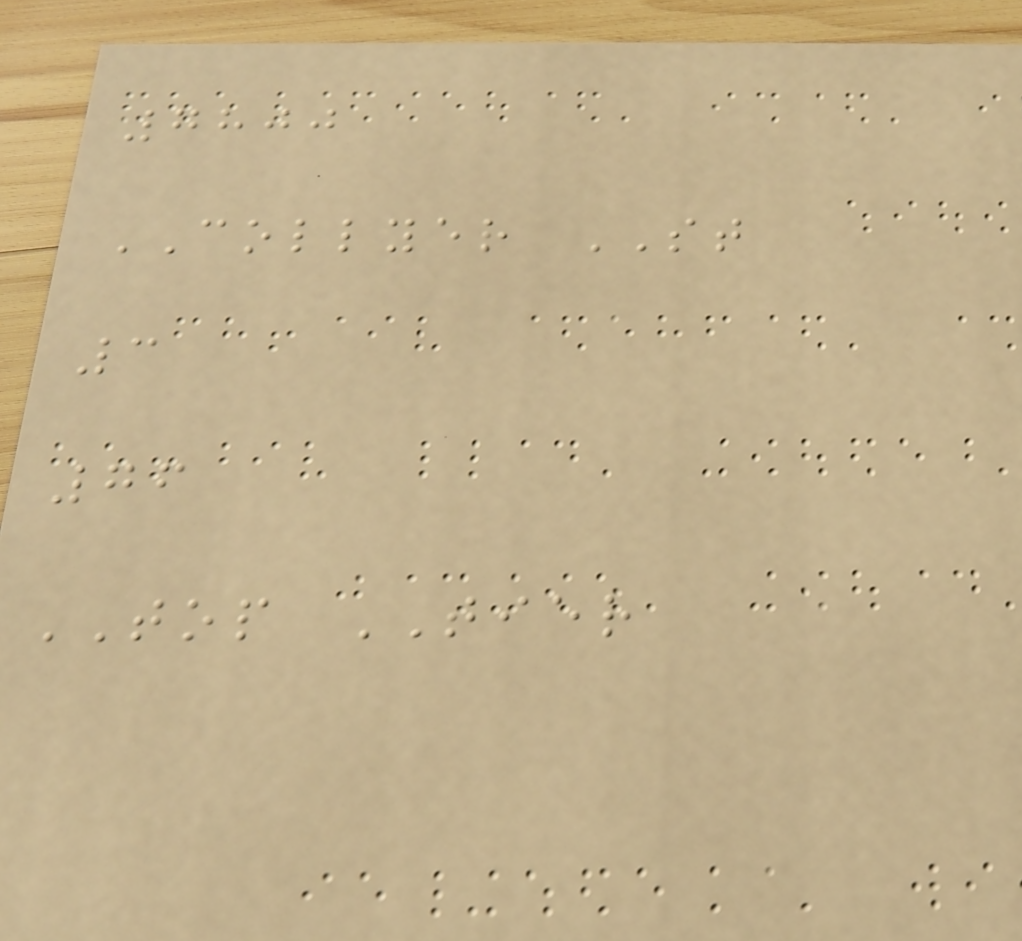7800
COLLYER ST
3
76
TOP TIER
